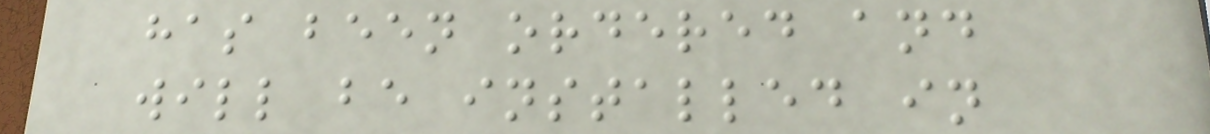has been ordered and
will be installed in
